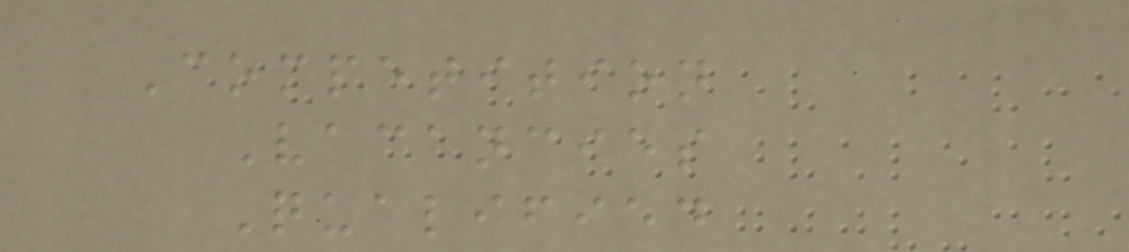Competition
Vacancies
Qualified
